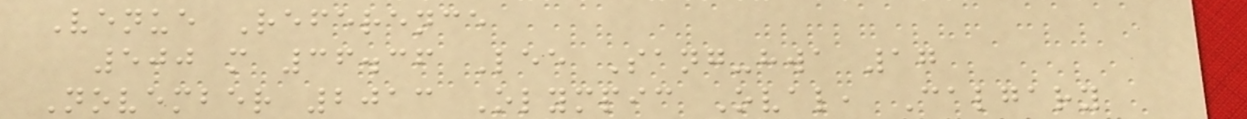Venue Reference
500 m 36.36 Lee Sang-hwa 17
November 2013 Olympic Oval, Calgary
